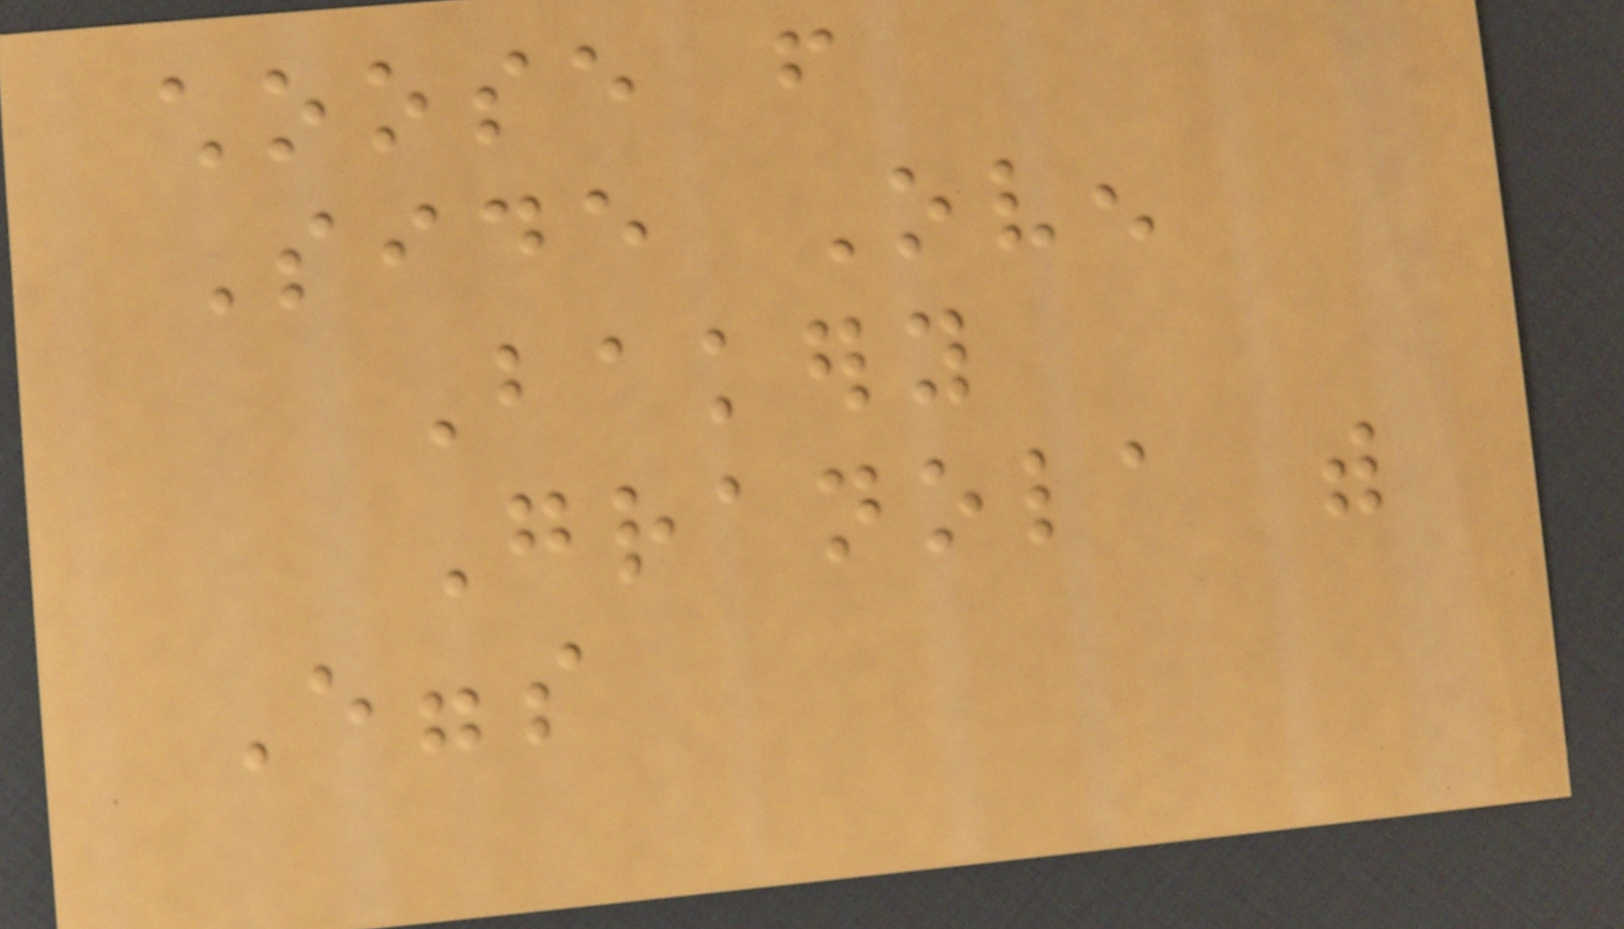choose from
Side Oven
Bakery
Granola with
Eggs
